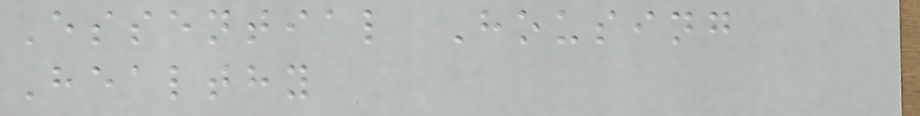Essential Housing
Healthy
